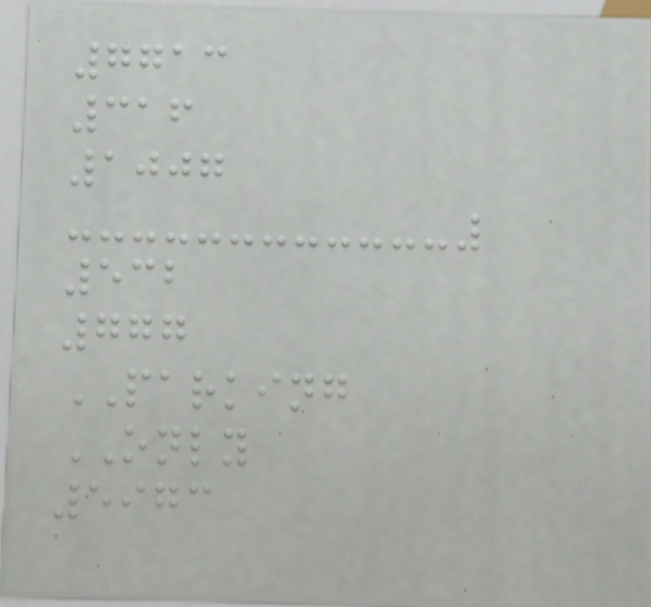7713
316
1007
532
777
PARKING
ONLY
5973
